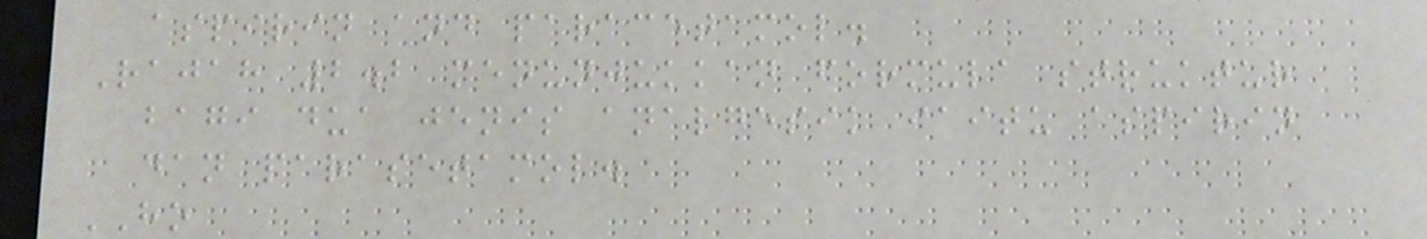aspirin and paracetamol.
Rajah 2.2 menunjukkan formula struktur
bagi dua jenis analgesik iaitu aspirin
dan parasetamol.
HO
